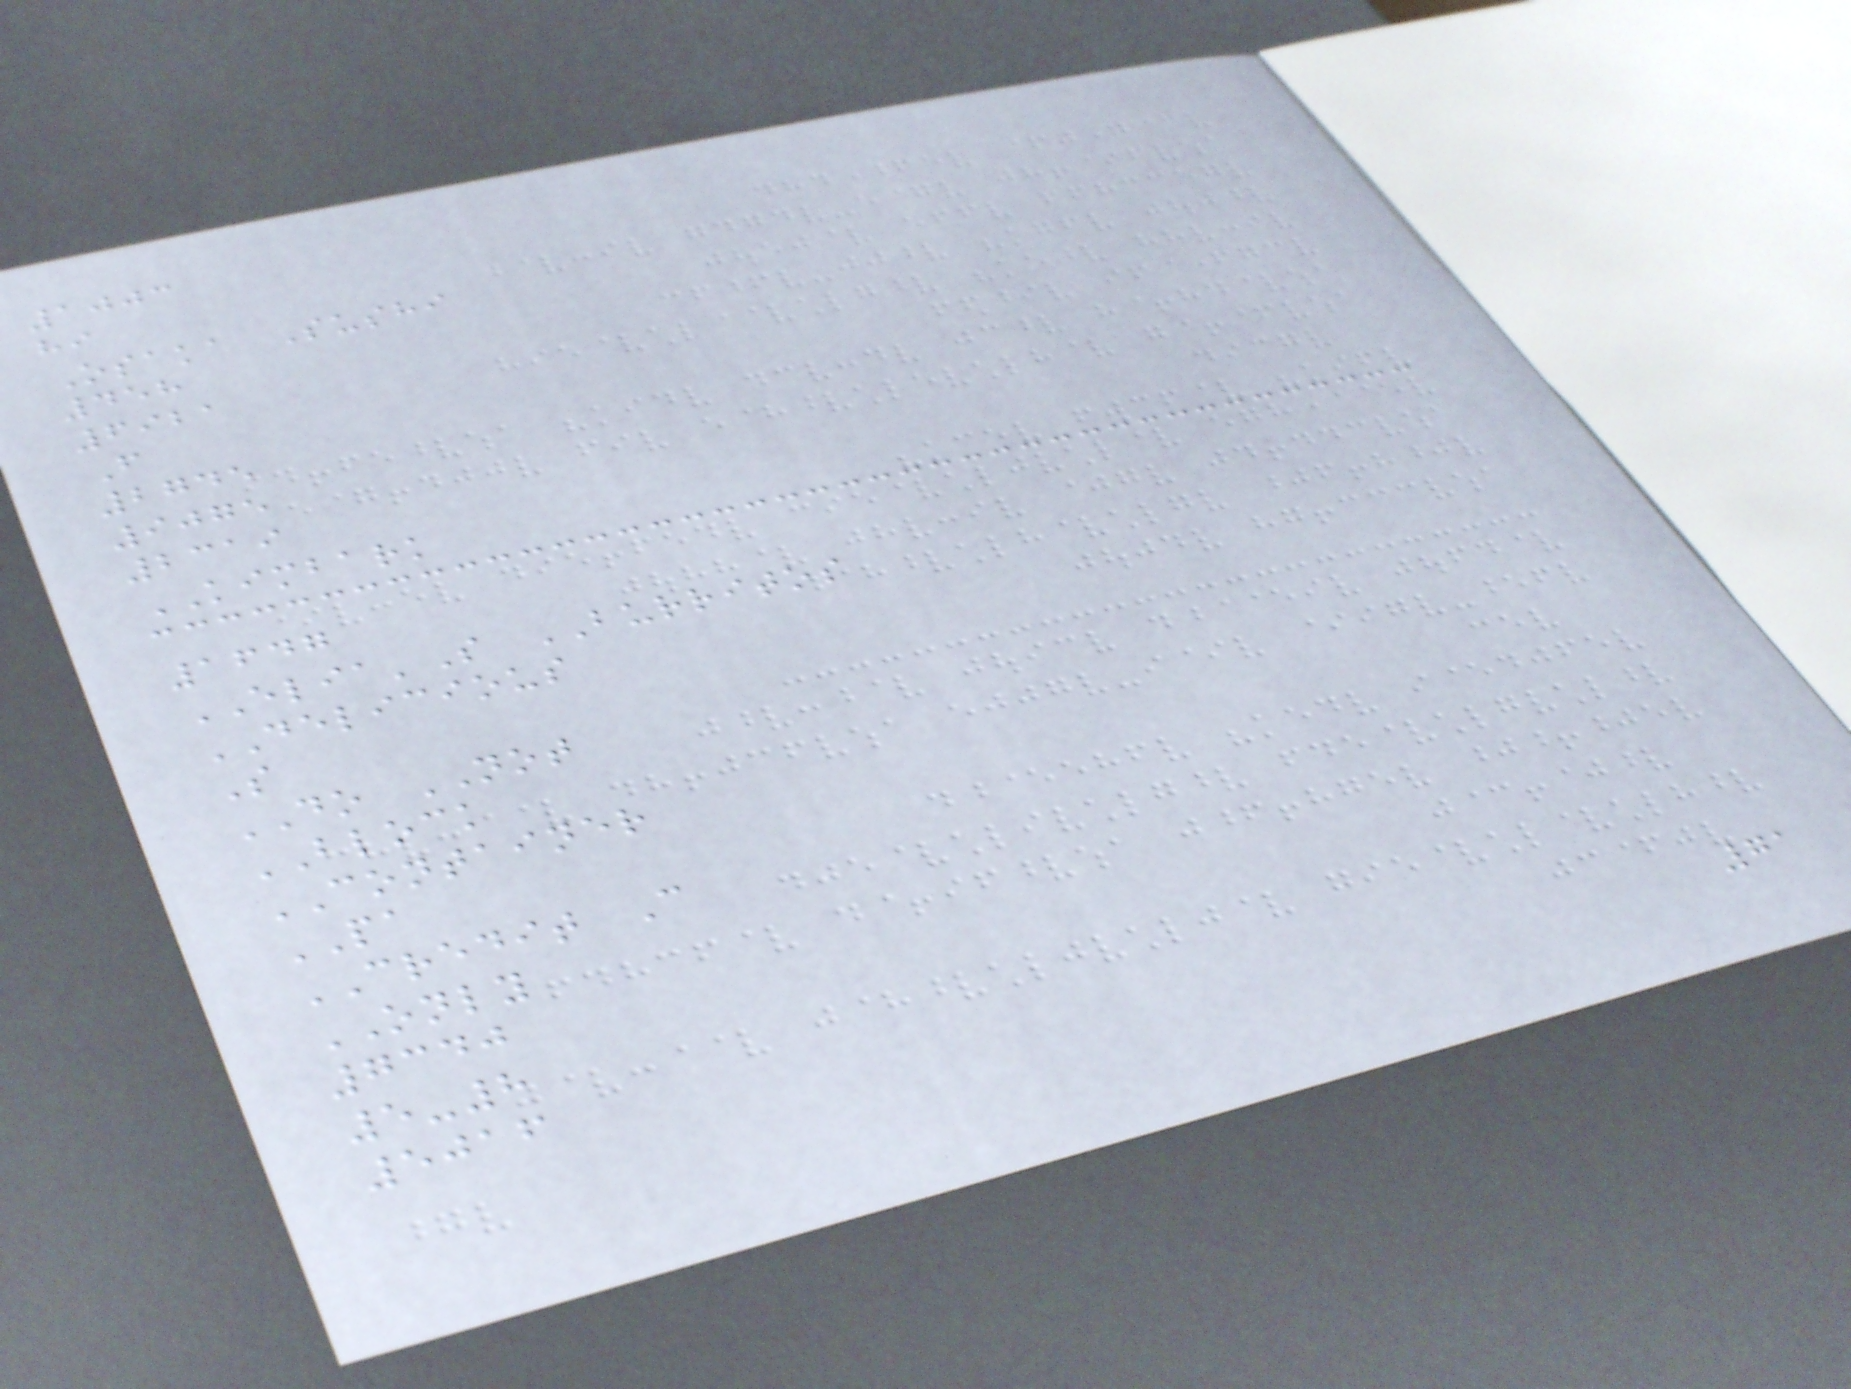1003
hi
Osaka Sushi
458
6921
F
2745
9075
2319
KIMBARK
1647
ELIA'S BURRITOS
DELICIOUS
S
DO NOT
BLOCK
CONTAINER
PA
CREDIT C
ONLY
7340
5-8
5016
71
